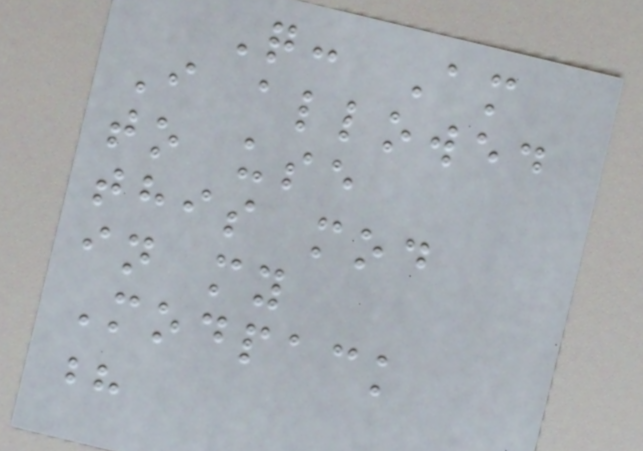Q: Am
I allowed
to use
this mod
in my
Modpack
?
